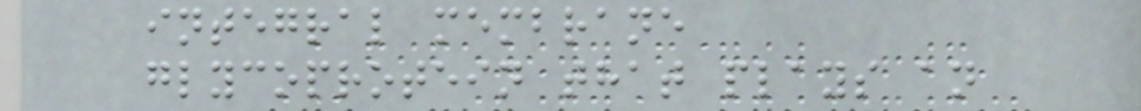integral membrane
glycoprotein that plays an
